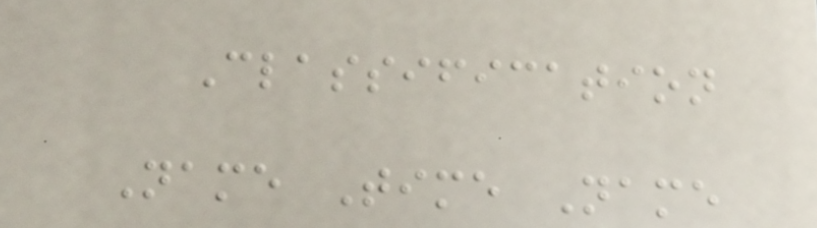Classification
Name Time Name
